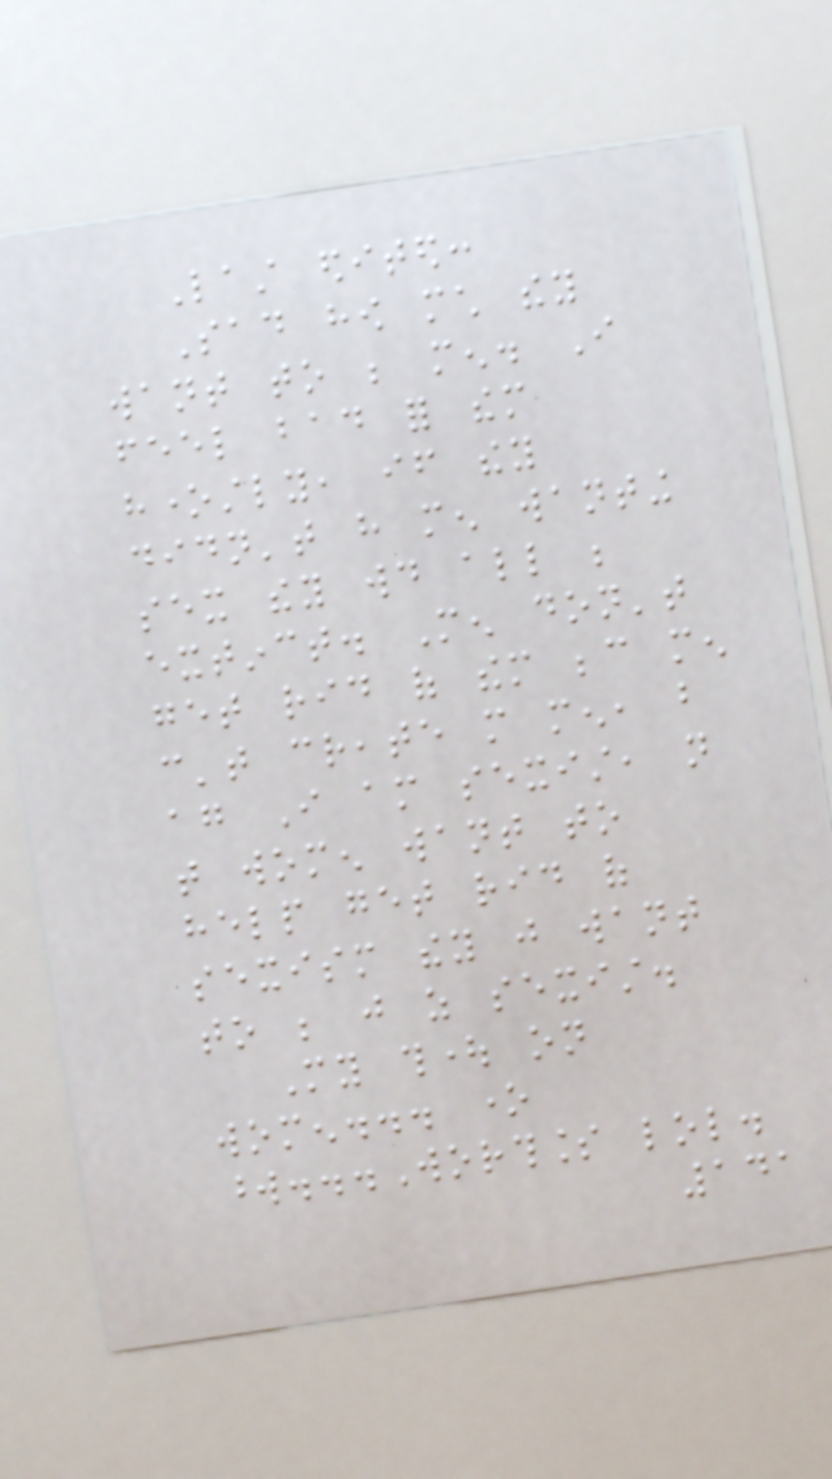Last edited:
Sad how much they
want to be men. I
feel bad for them
honestly, if they
didn't have men wanting
sex they would all be
extinct. Men don't
get rid of them because men
can't create more men, but
again I am sexist, not
that women want to
help get rid of
sexism they just want
to be just as sexist.
My thought on
women... one
word...Worthless lol.
141
